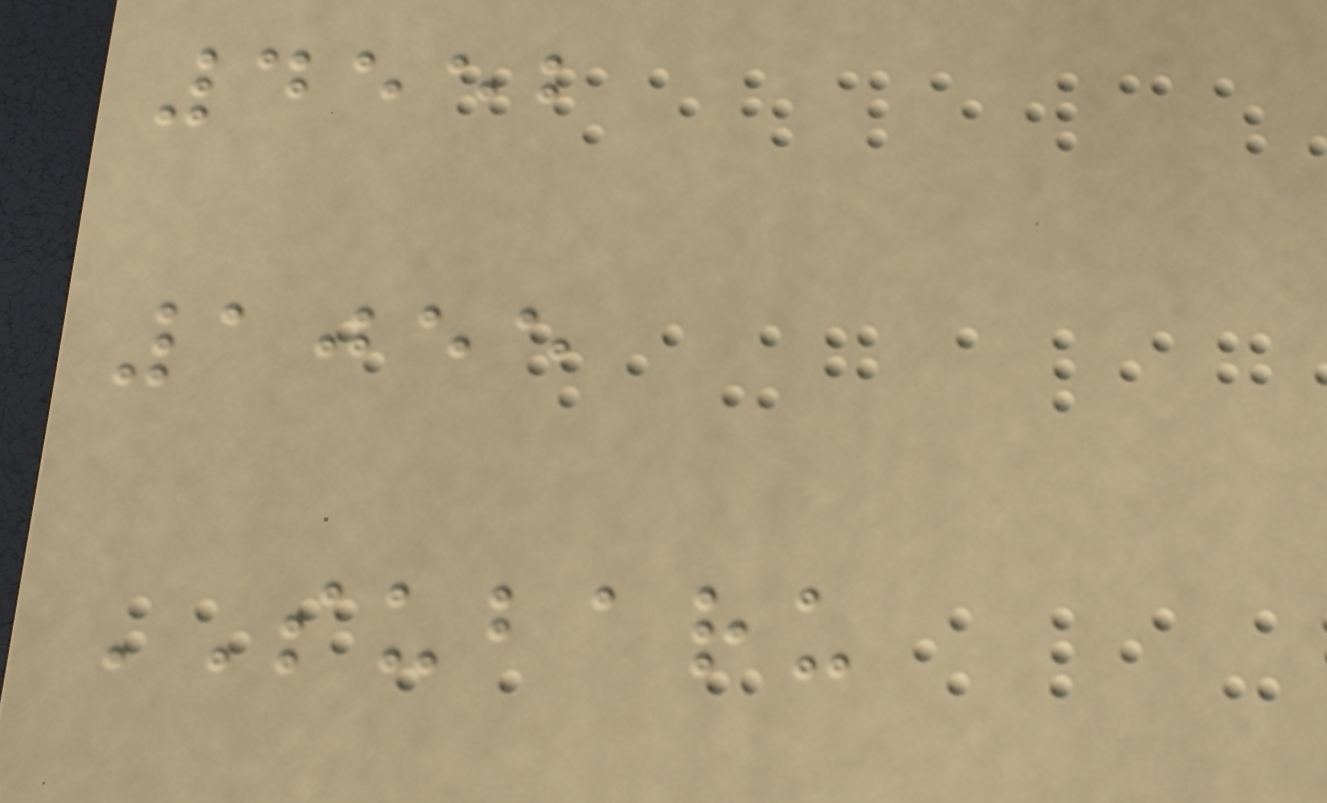4552
1055
SUBARU
